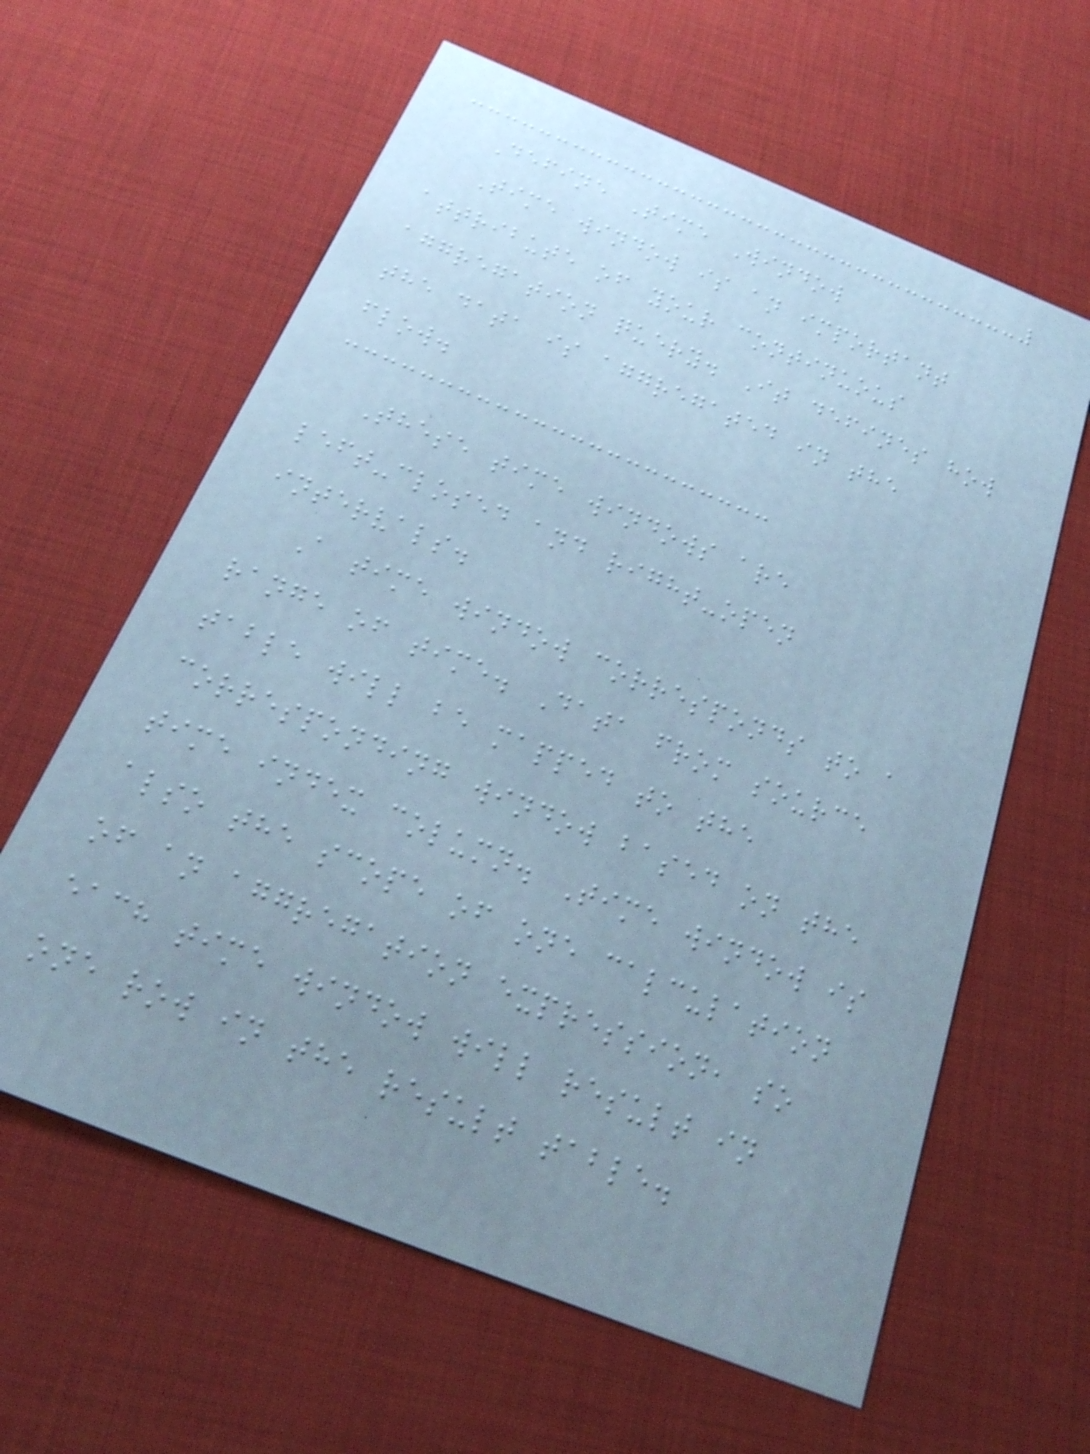Define Time Window
Time window is an important
attribute of your continuous
aggregation query. It defines how
the data is aggregated in the
flow.
These time windows are
left-closed and right-open
intervals.
A time window corresponds to a
range of time. Data from source
table will be mapped to the
corresponding window based on the
time index column. Time window is
also the scope of one calculation
of an aggregation expression, so
each time window will result in
one row in the result table.
